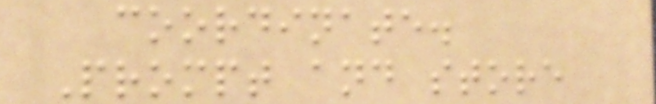coordinate.
Prompt and store
